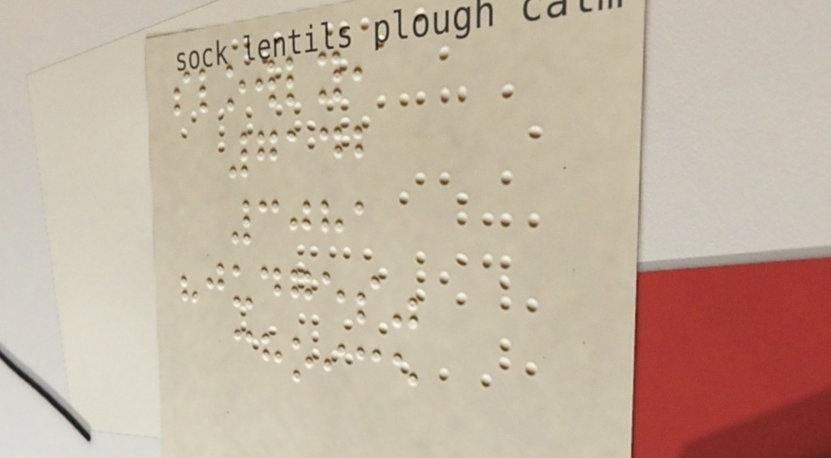slowly,
7142
3081
"judges"
choice
